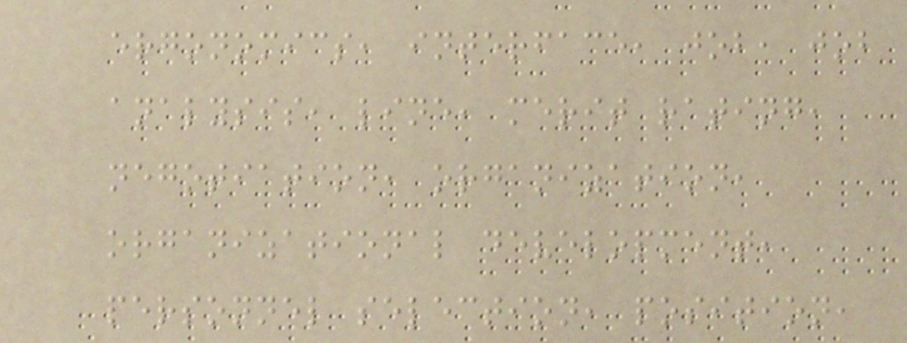ergonomics, interface, job, job
analysis, line, merit rating,
negotiation, organization,
organizational development,
personnel selection, position,
